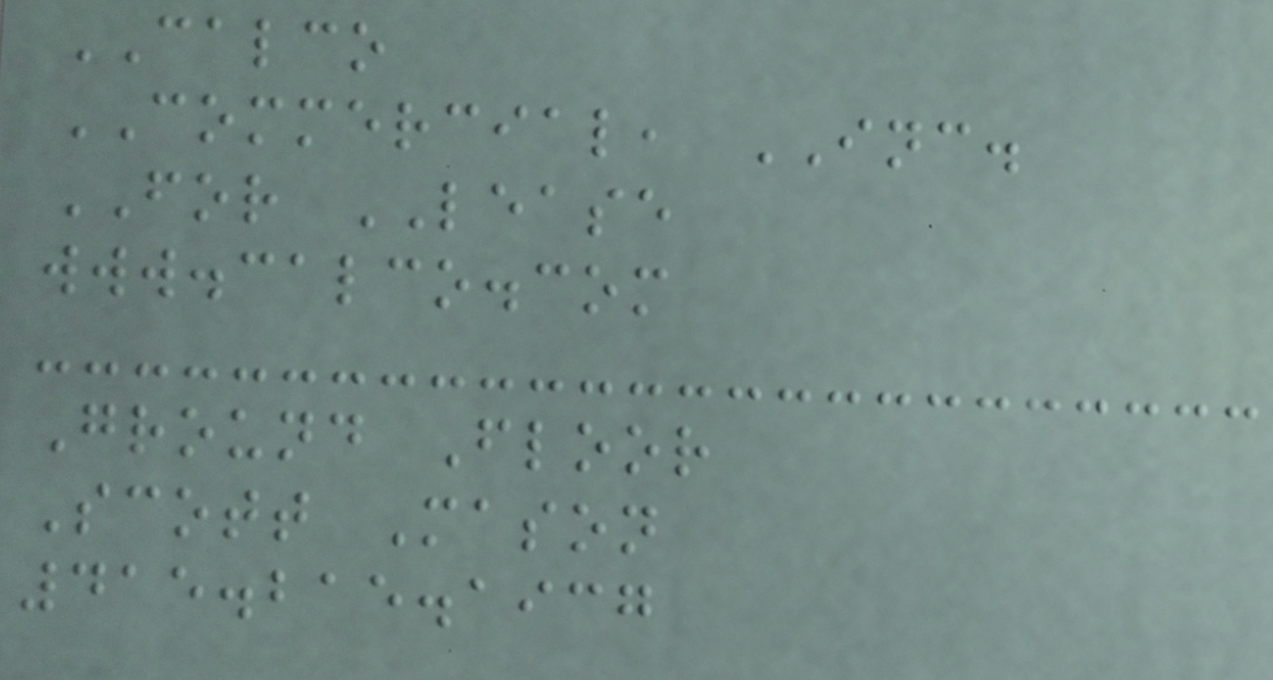CALCO
COMMERCIAL, INC.
FOR LEASE
www.calco.com
Ground Floor
Scott Mason
415.215.1937
